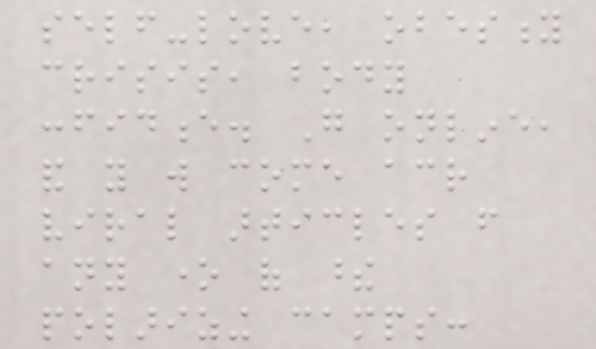self-love, obesity
crisis, body
confidence. Go online,
and you will come across
viral articles from
any one of these
polarizing camps:
